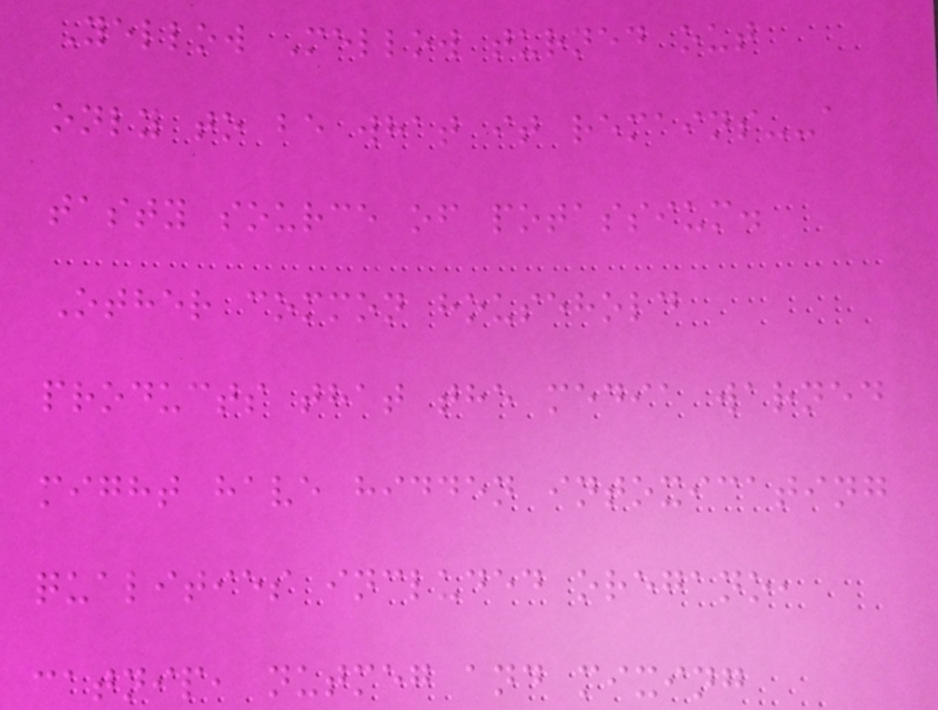Yellow Mellow turned out
only to be what it remains--a
tasty source of potassium.
Other common household
products that the media warned
might have hidden intoxicating
qualities included oregano,
catnip, nutmeg and mixing
